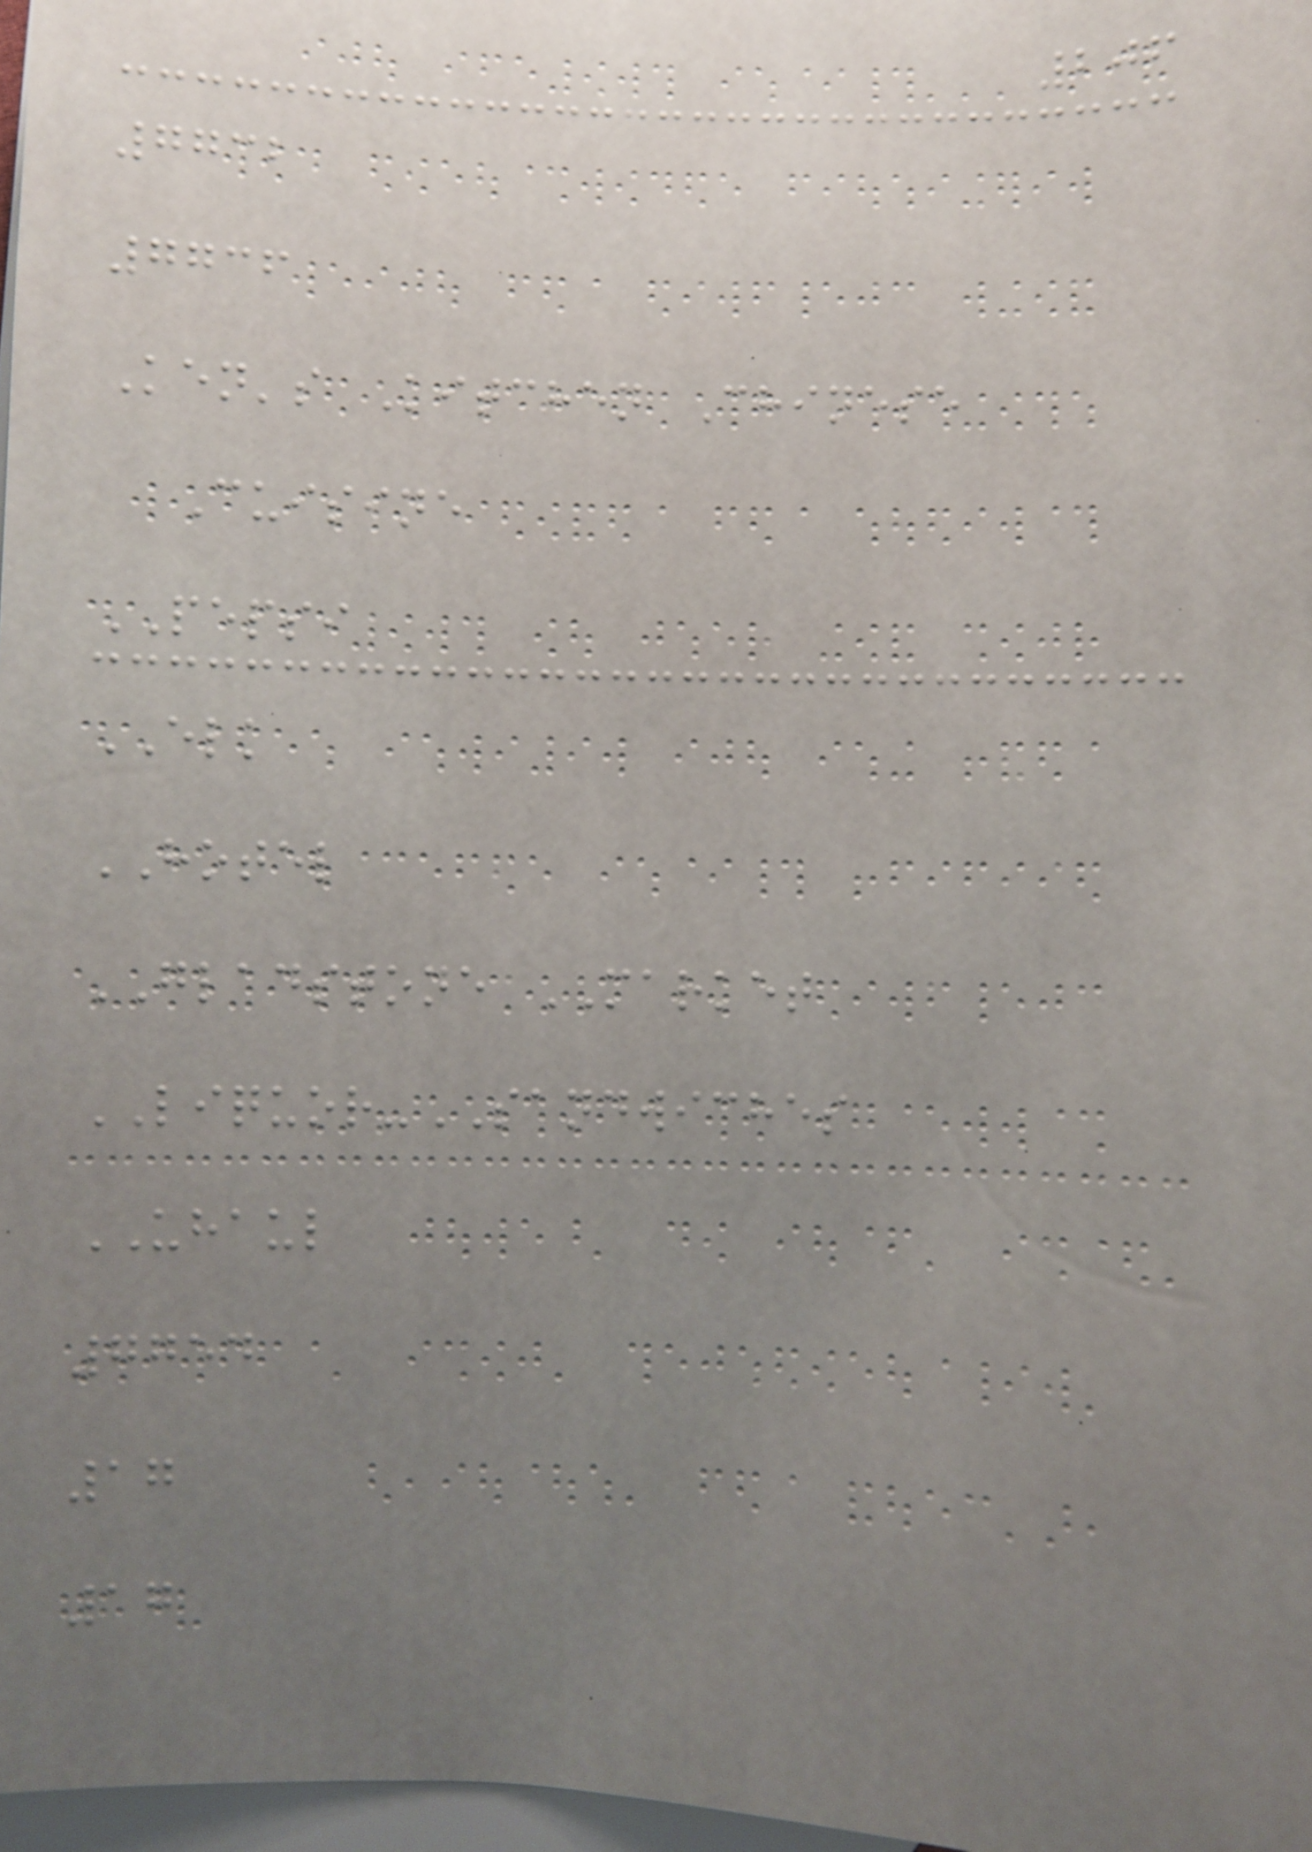206
7732
7736
Ken's Kitchen Chinese
Cuisine
PEPSI
ELK
HOTEL
GLADSTONE MARKET
LIQUOR-SANDWICHES
UHAUL
7754
17
17
